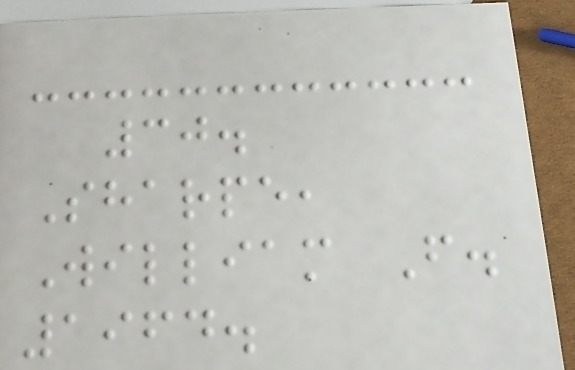30.
Sharpe,
William F.
1964.
